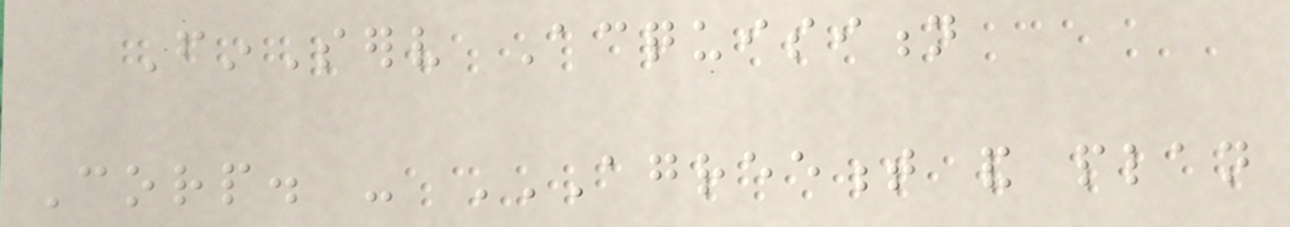FinServ Acquisition
Corp. - AGREEMENT AND PLAN
